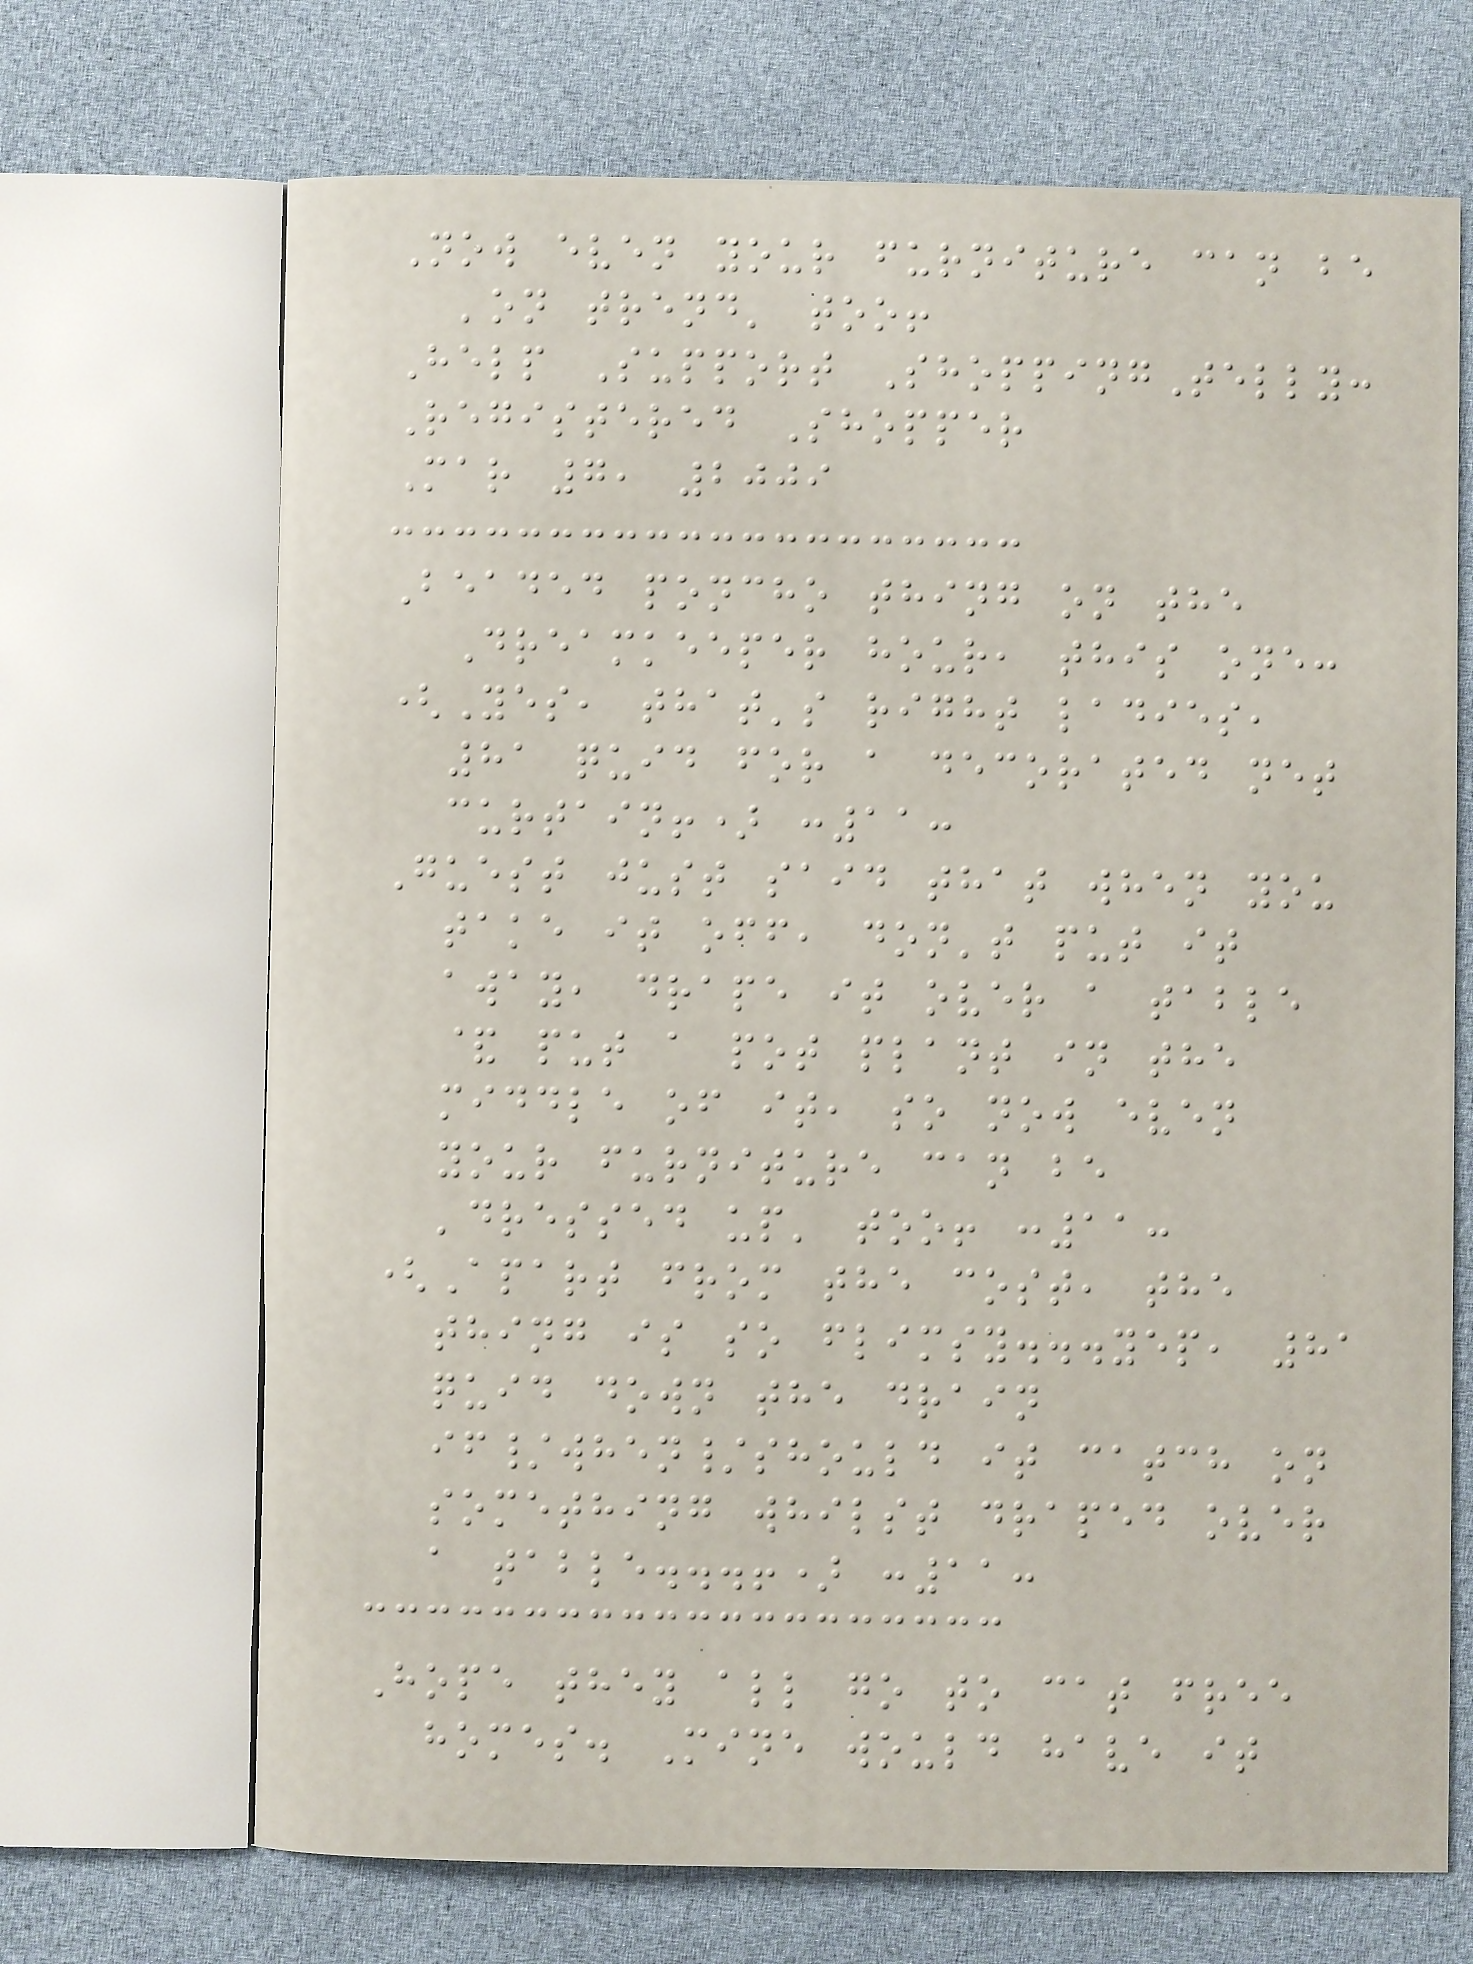Now even your furniture can be
'on trend' too!
Help Support ShoppingTelly:
Registered Shopper
Mar 7, 2009
Beaded poncho thing on the
Dreamkeeper hour, this one:
(Yes, that's right ladies,
81 quid for a decorated net
curtain!) :11:
Guest just said that when you
take it off, don't put it
away, drape it over a table
& put a pot plant in the
middle of it, so now even
your furniture can be
'dressed up' too! :11:
(Apart from the cost, the
thing is so flimsy...yep, 81
quid down the drain
if/when/should it catch on
something whilst draped over
a table...!) :11:
Hope they all go to cat free
homes. Mine would have it
